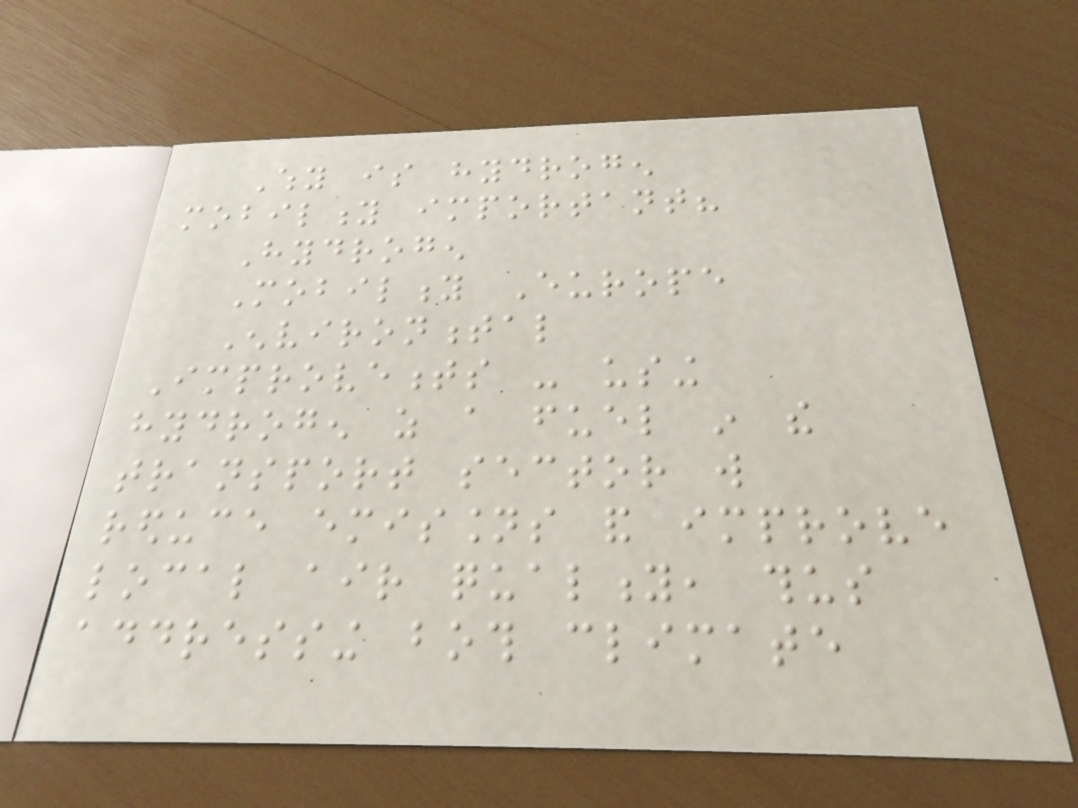Why is hydrogen
mobility important?
Hydrogen
Mobility Europe
Environmental
Improvements - using
hydrogen as a fuel in the
transport sector will
reduce emissions and improve
local air quality, thus
addressing both climate
